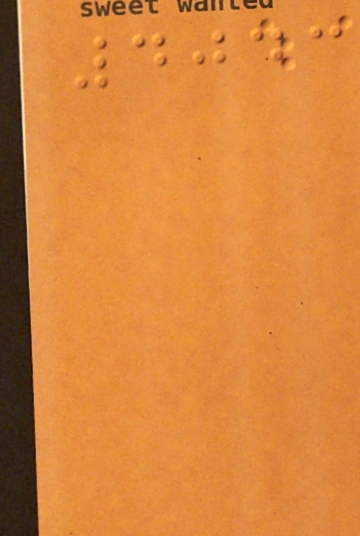4043
